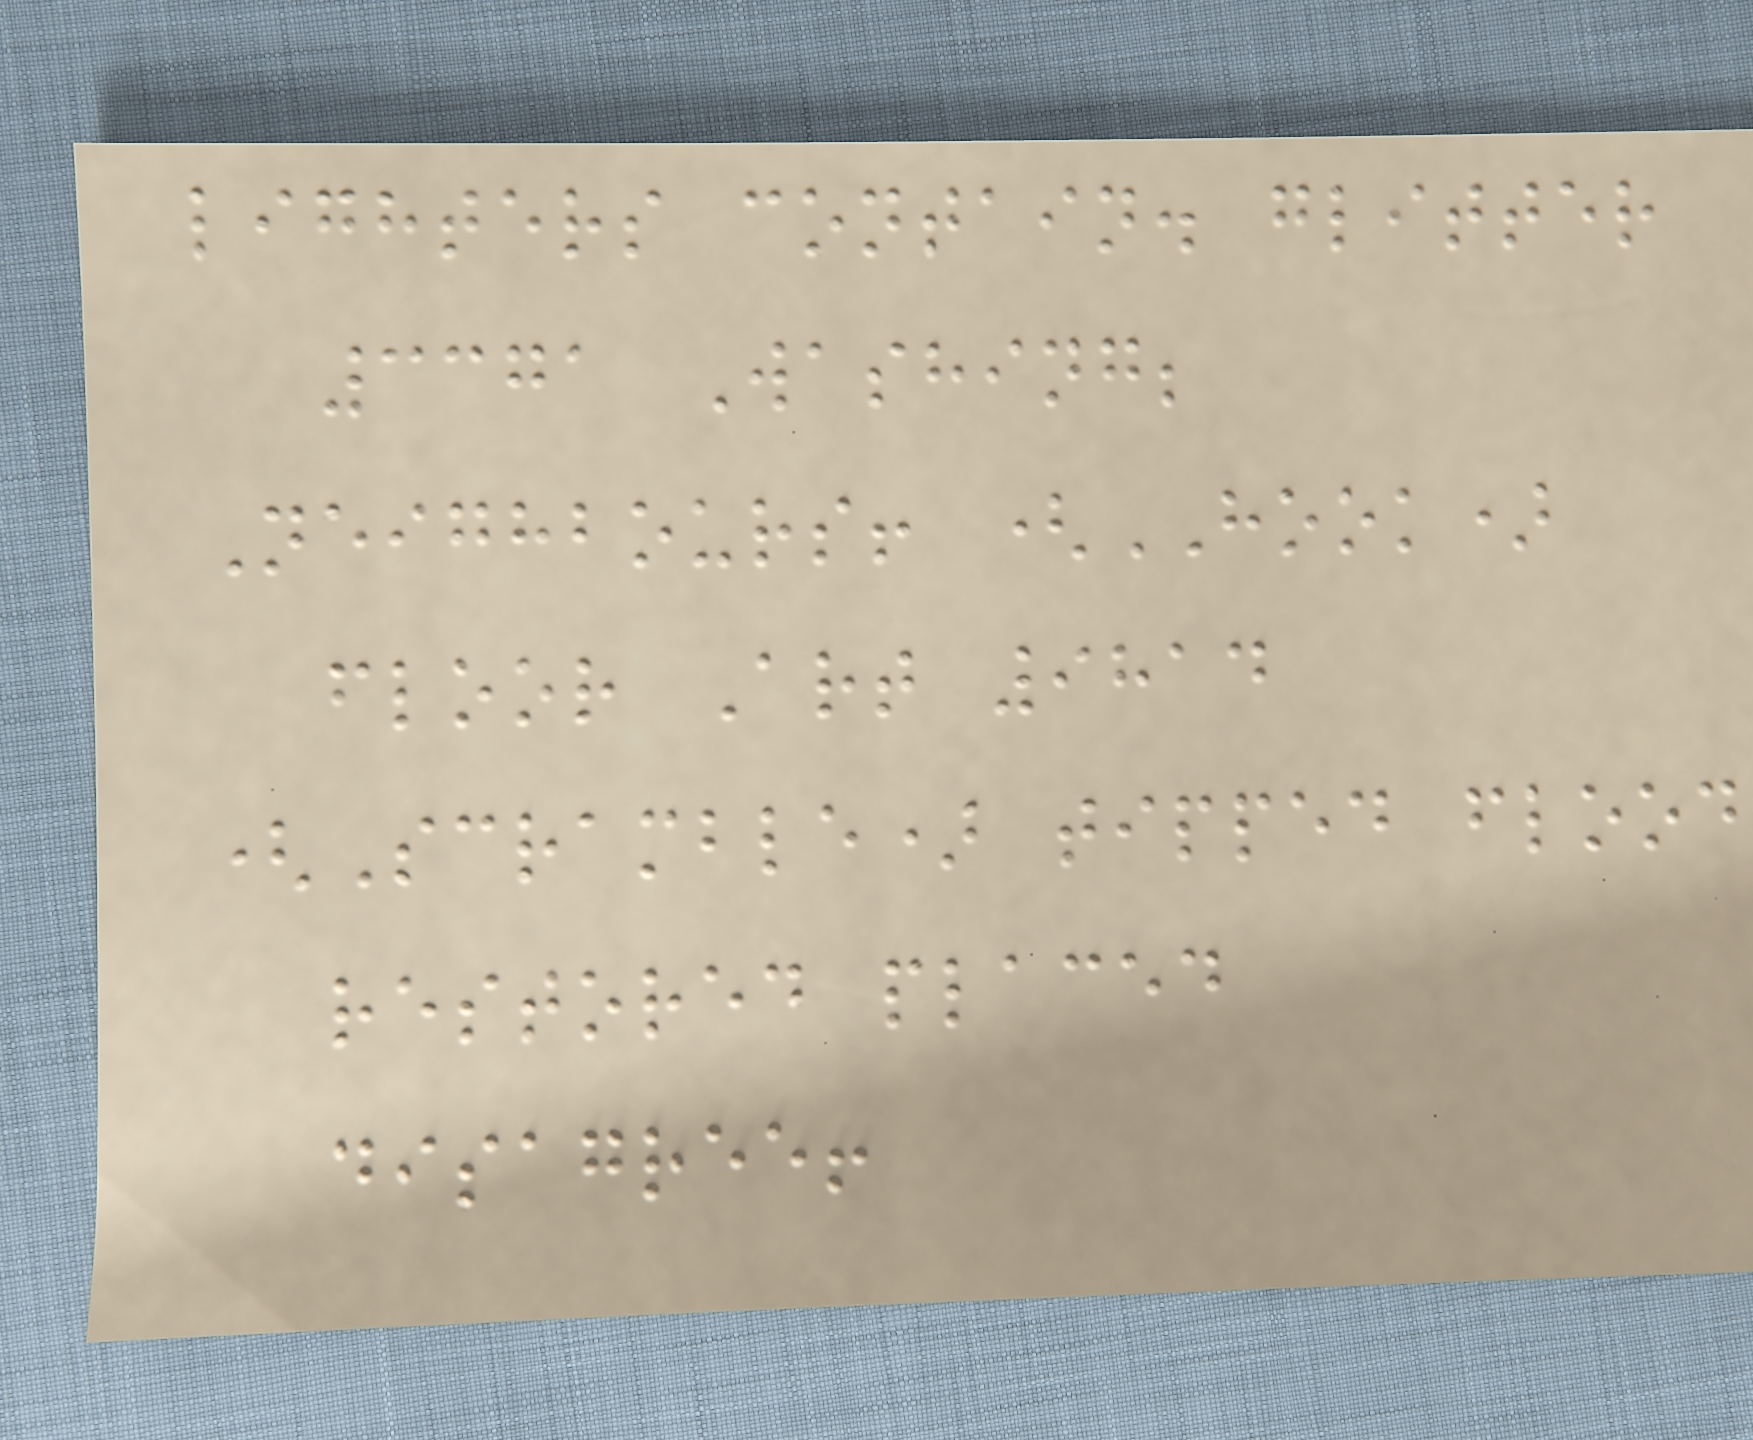lighters contain. glitter
3371 Washing;
Neighbours! (HOOK)
floor Art 9814
(Scramble) tipped flood
restored placed
disagree!
